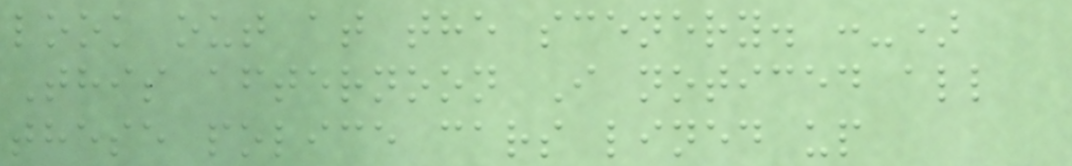look out at the scenery. :-)
This afternoon I noticed all
these police cars lined up
